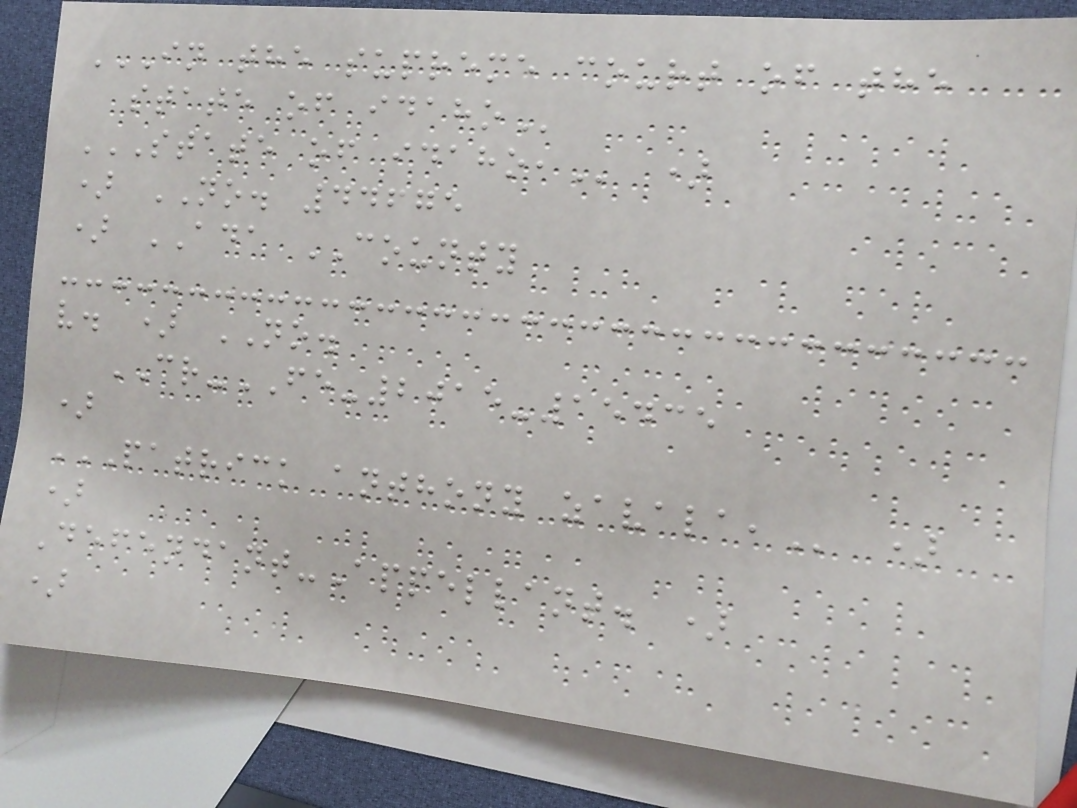IN THE SUPREME COURT OF THE
STATE OF IDAHO
STATE OF IDAHO, )
) NO. 44675
) ADA COUNTY
v. ) NO.
CR-FE-2015-15435
)
PATRICK ANTHONY ZAVALA, )
)
Defendant-Appellant. )
)
